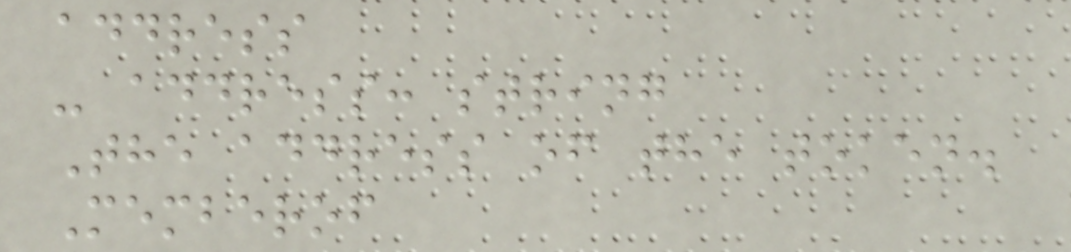address
- address: string
The address of the token.
Memberof
